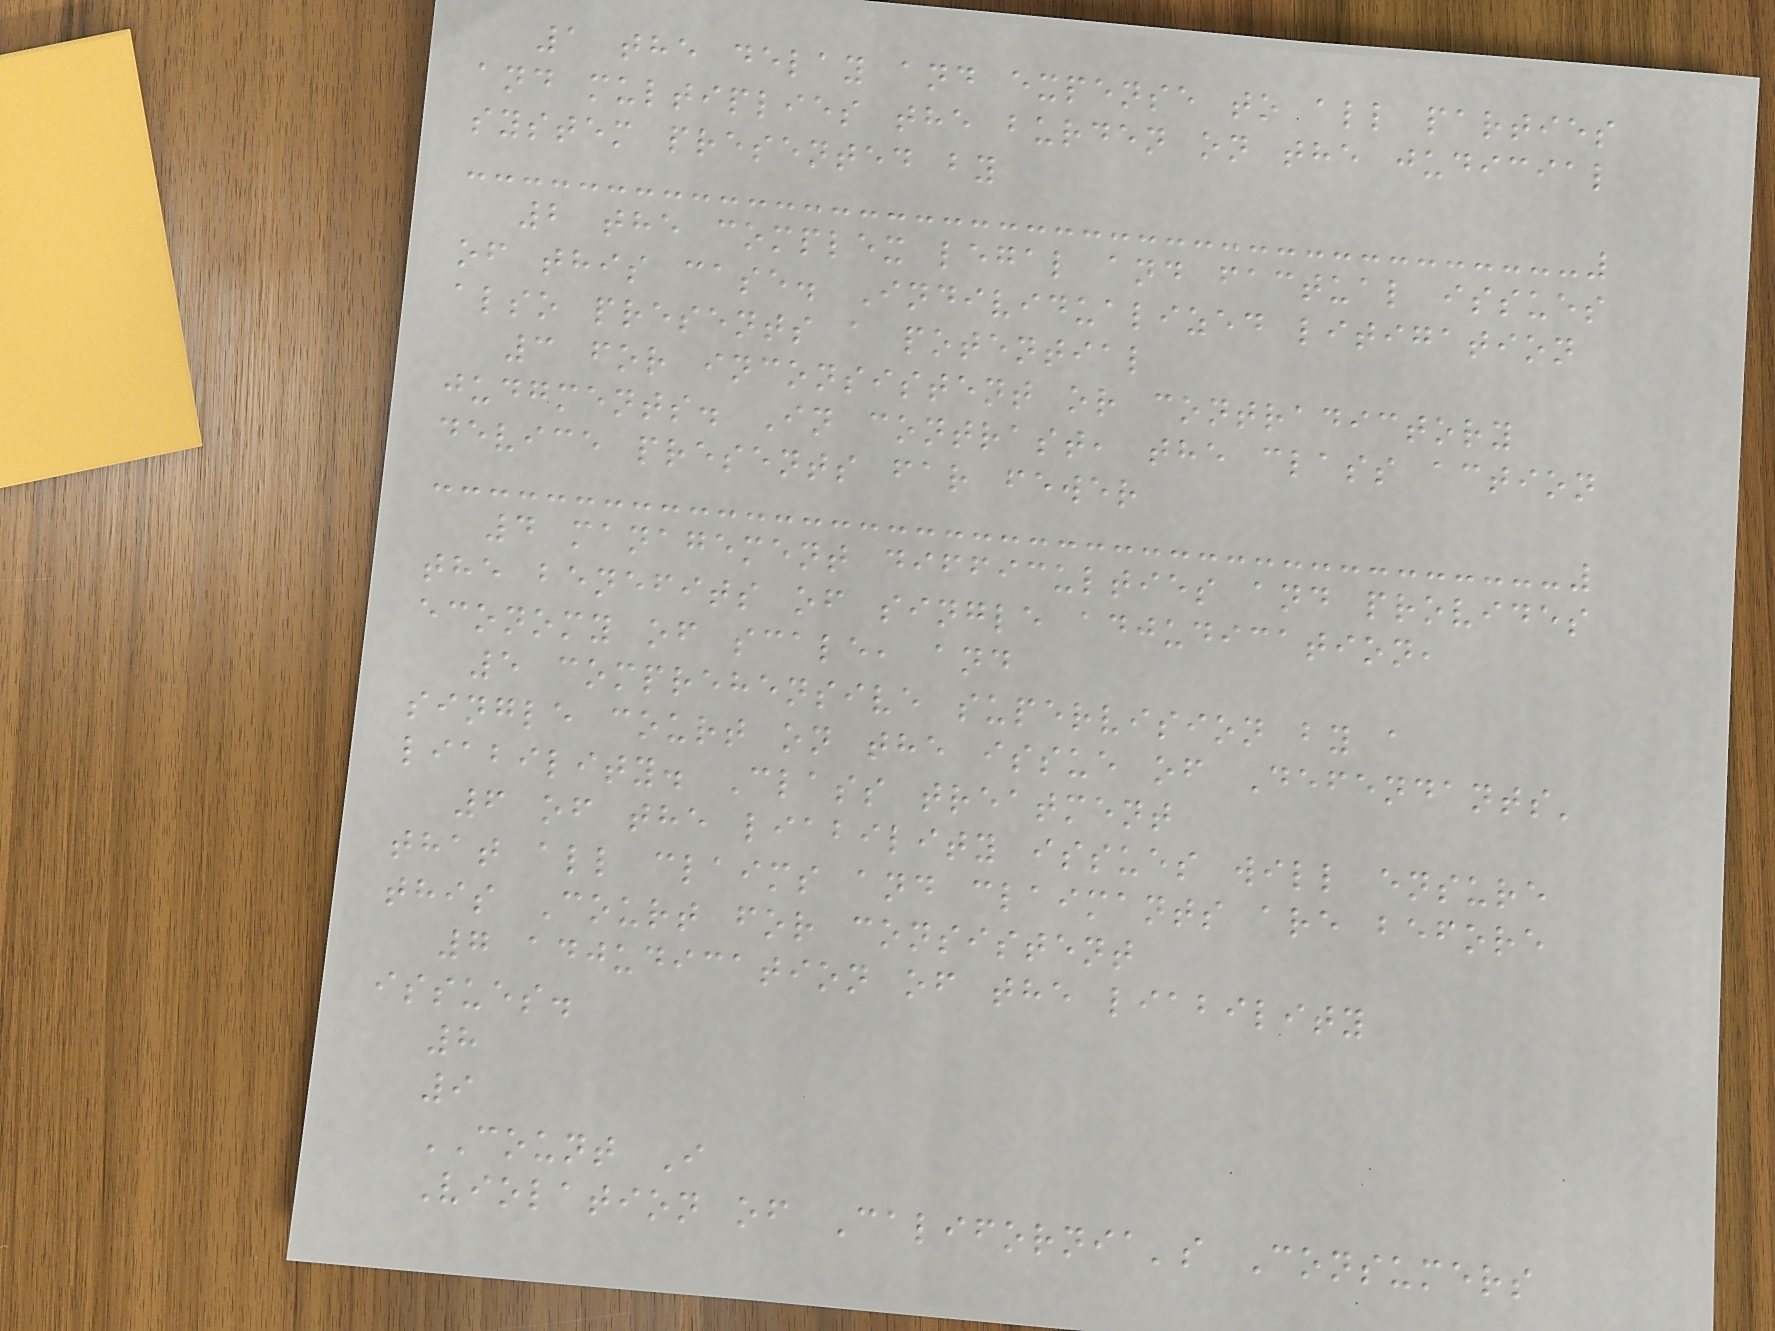1 the delay and expense to all parties
and multiplies the burden on the judicial
system presented by
2 the complex legal and factual issues
of this case. Individualized litigation
also presents a potential
3 for inconsistent or contradictory
judgments. In contrast, the class action
device presents far fewer
4 management difficulties and provides
the benefits of single adjudication,
economy of scale, and
5 comprehensive supervision by a
single court on the issue of Defendants'
liability. Class treatment
6 of the liability issues will ensure
that all claims and claimants are before
this Court for consistent
7 adjudication of the liability
issues.
8
9
COUNT I
Violation of California's Consumers
